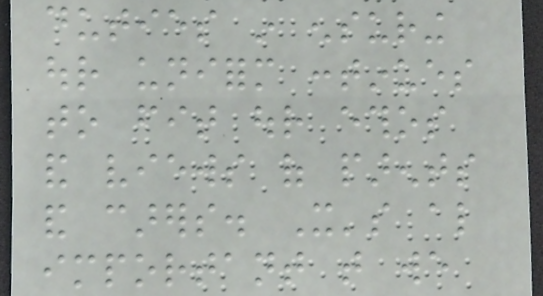duties in ensuring
our uniform continues
to fit our ethos
and views of parents
and carers. It's also
important that we
